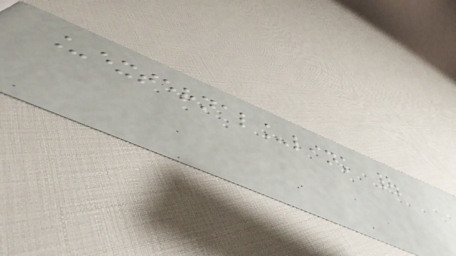_external_link |
